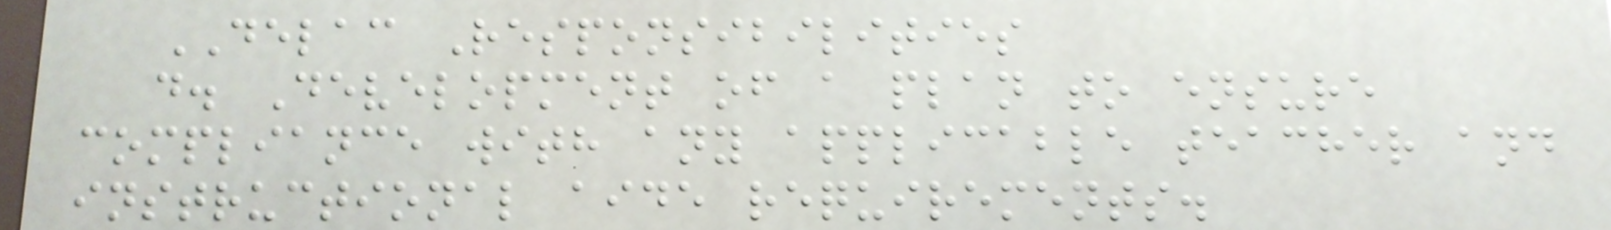DELAC Responsibilities
d. Development of a plan to ensure
compliance with any applicable teacher and
instructional aide requirements.
